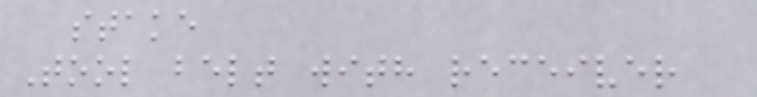stake
Tool belt with receiver
